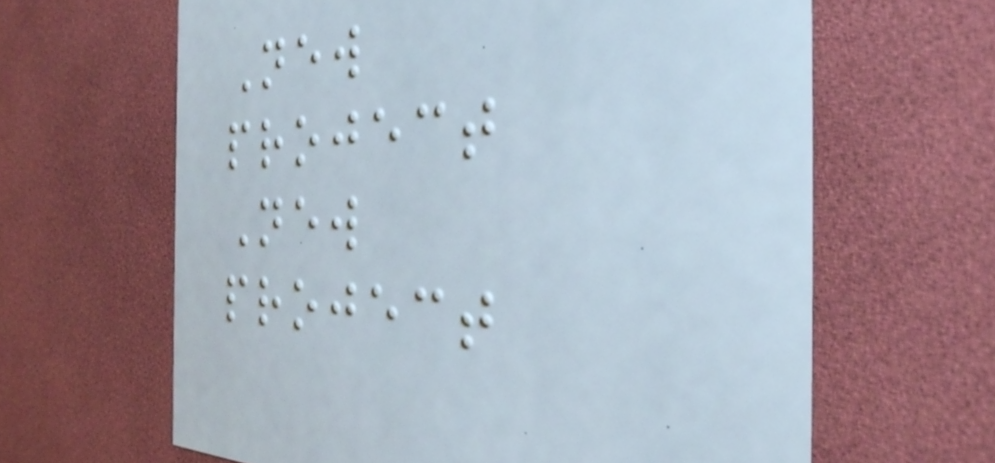New
project
New
project
